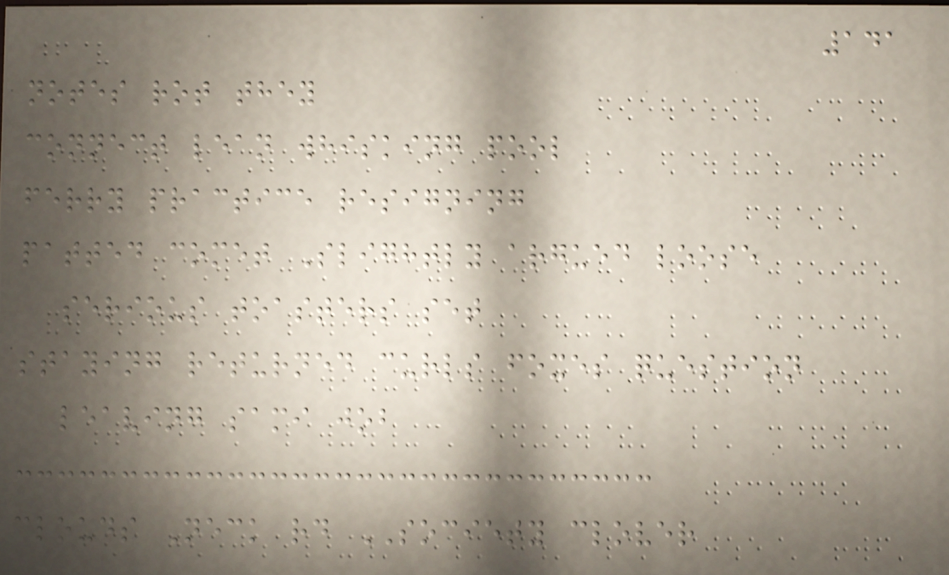141
notes rot they
connect lean whisking pool
ferry practice resigning
patted comet Slightly argued loose
serious toasters set
staying returned curls foxes question
leaving sami job
clouds Neck rd SOCIETY clover
